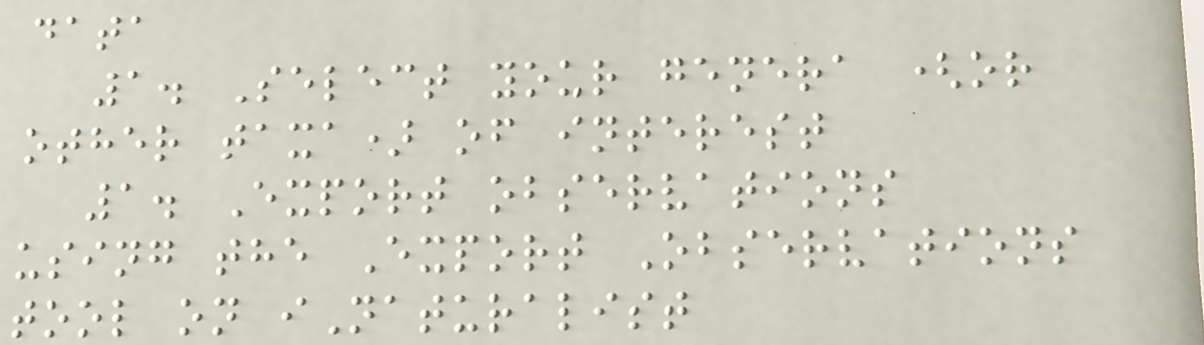data
1. Select your genera (or
other taxa) of interest
1. Export observations
using the Export Observations
tool on iNaturalist
